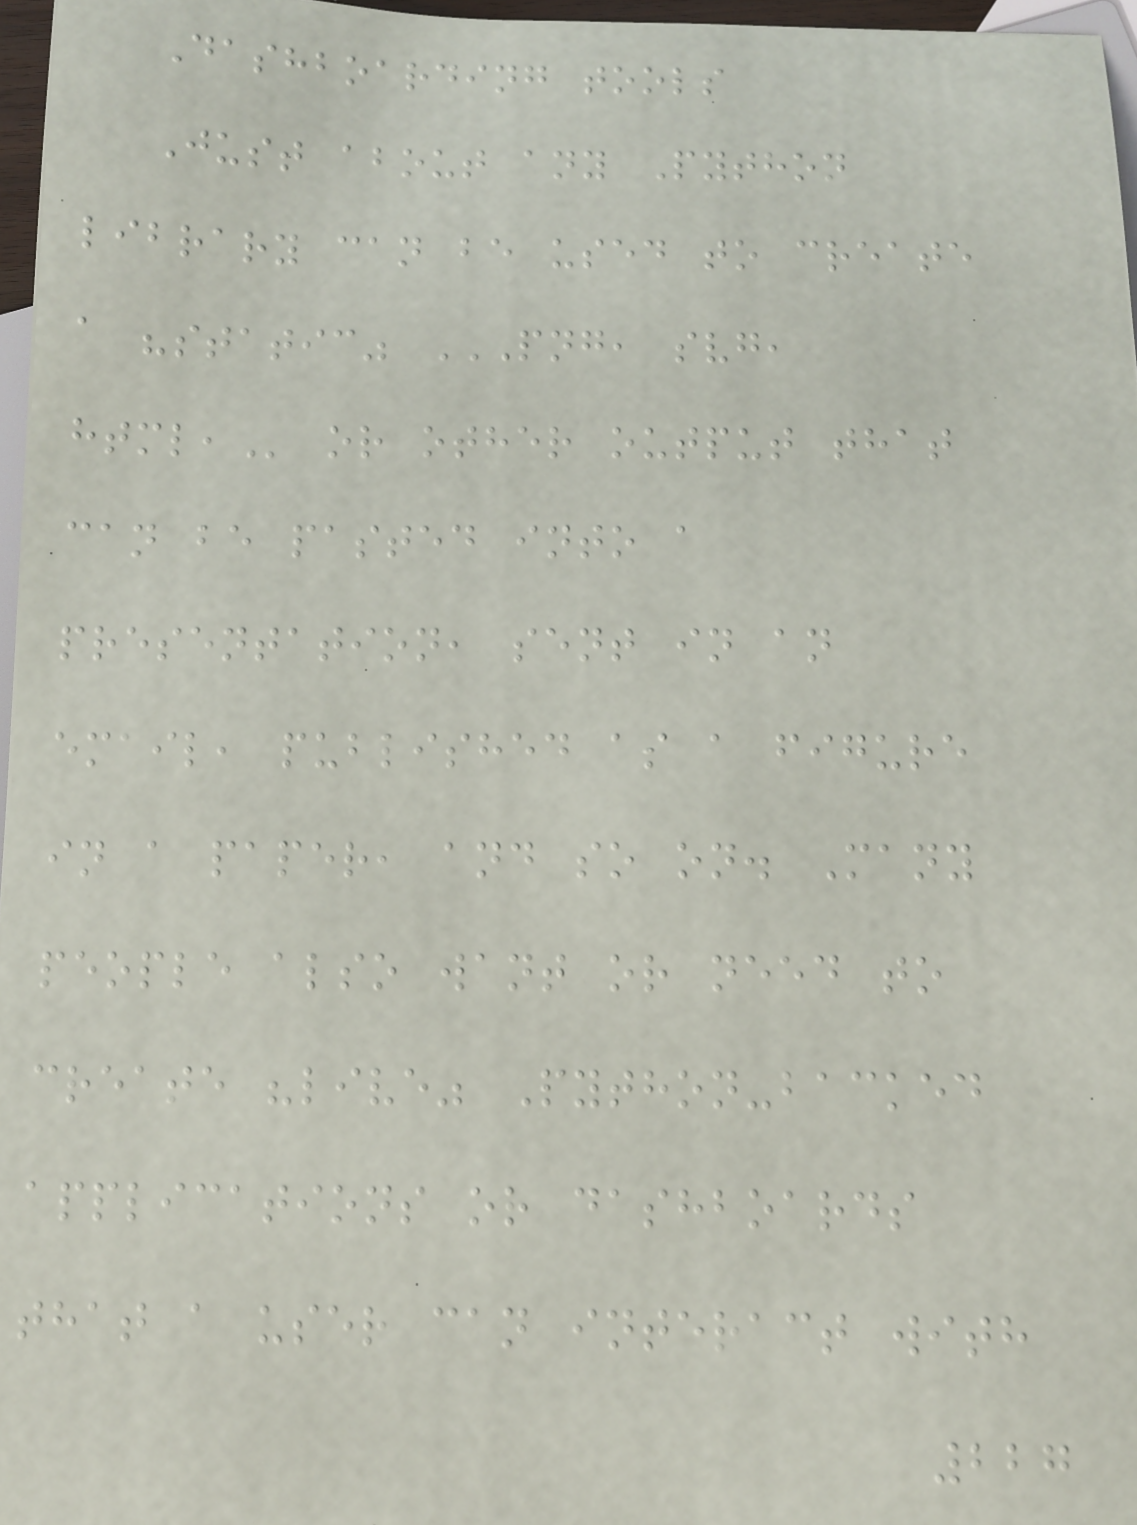Dashboarding tools
Just about any Python
library can be used to create
a "static" PNG, SVG,
HTML, or other output that
can be pasted into a
presentation, sent in an
email, published as a figure
in a paper, and so on. Many
people also want or need to
create "live" Python-backed
applications or dashboards
that a user can interact with
227
